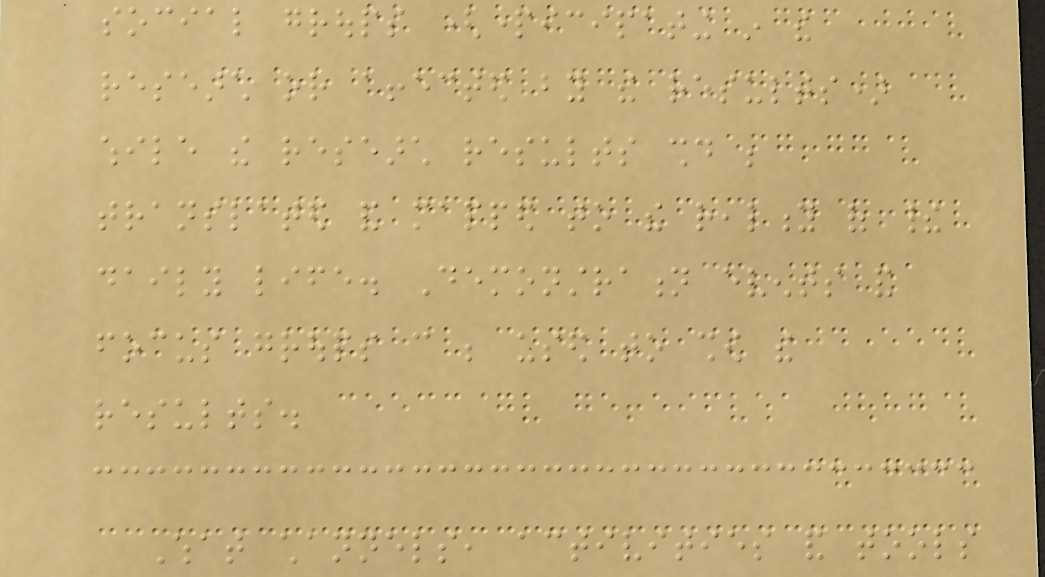social groups (participating in the
research or affected by the results)
while the research results should be
translated and mapped to the reality of their
daily life. Demonstration events and
focus groups can be used to show the
results.
What channels, activities and tools
